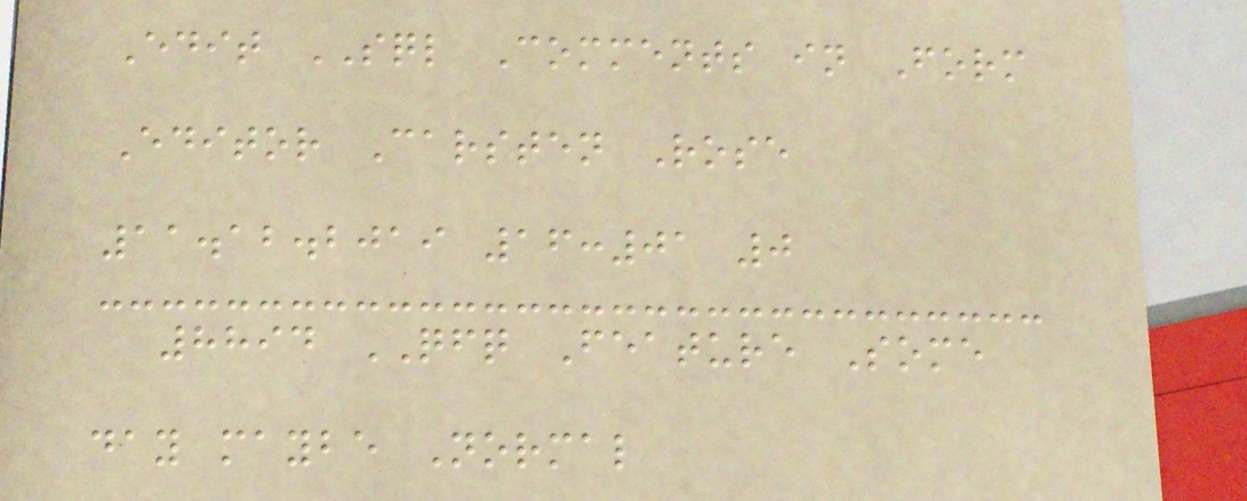Edit SQL Comments in Form
Editor Carsten Rose
11.12.2019 16:01 0
8894 QFQ Feature Some
day maybe Normal
